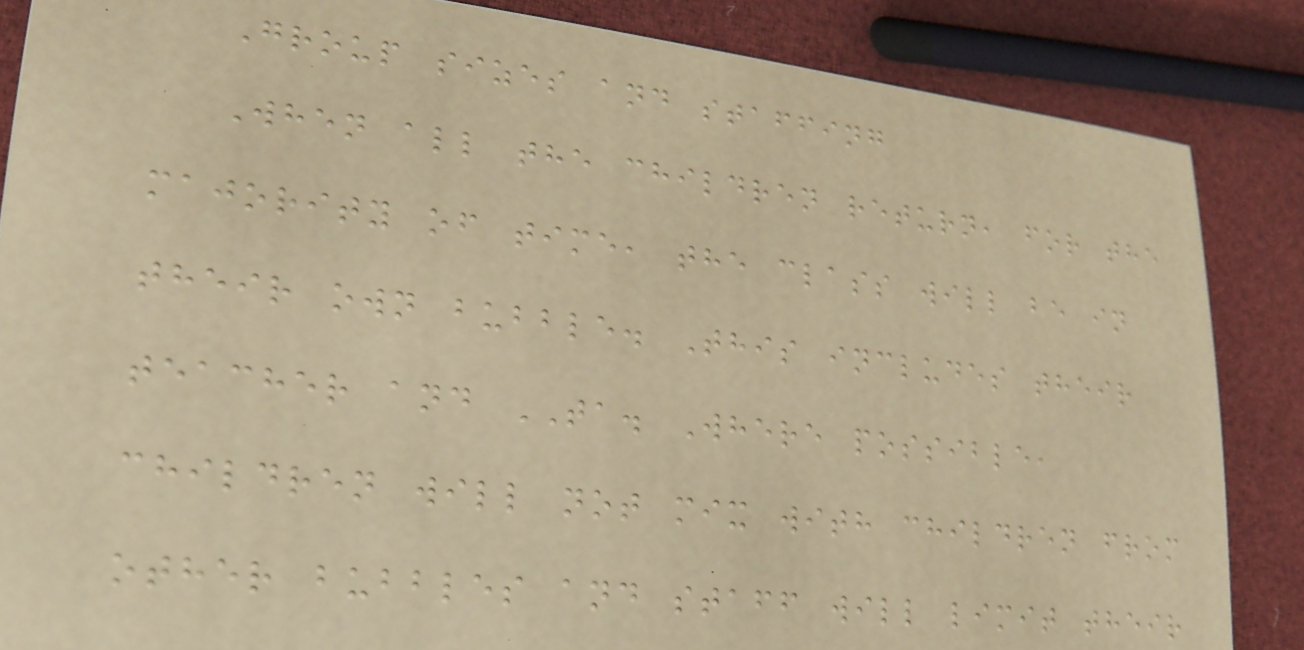Group sizes and staffing
When all the children return, for the
majority of time, the class will be in
their own bubble. This includes their
teacher and TA. Where possible,
children will not mix with children from
other bubbles and staff will limit their
